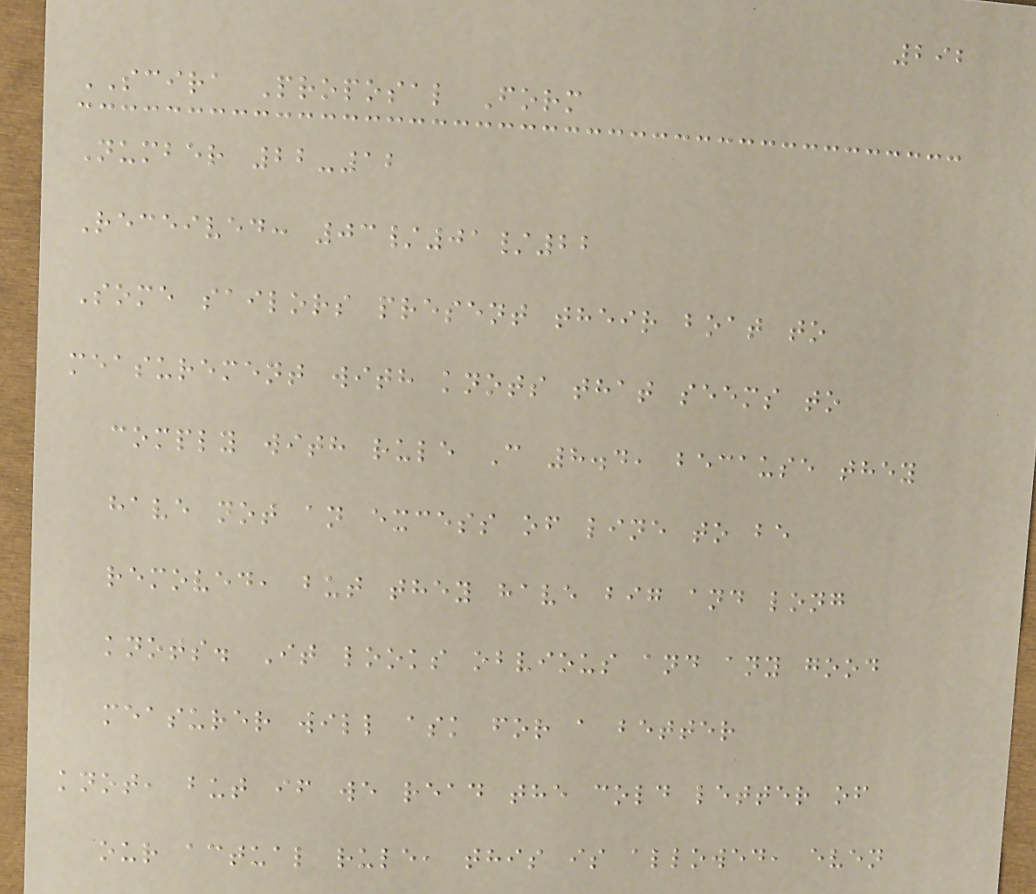292
SCIRA Proposal Form
Number 22-12
Received: 03/01/22
Some sailors present their boat to
measurement with knots that seems to
comply with rule C 8.4, because they
have not an excess of line to be
removed, but they have big and long
knots. It looks obvious and any good
measurer will ask for a better
knot, but if we read the cold letter of
our actual rule, this is allowed, even
